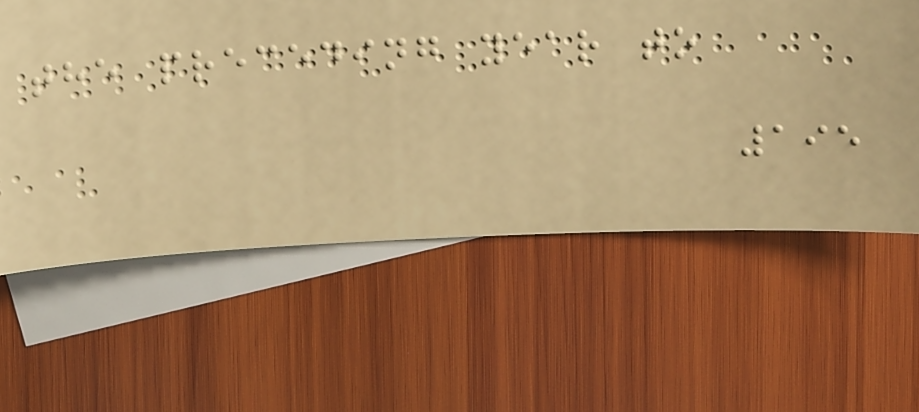the preceding year to
195
